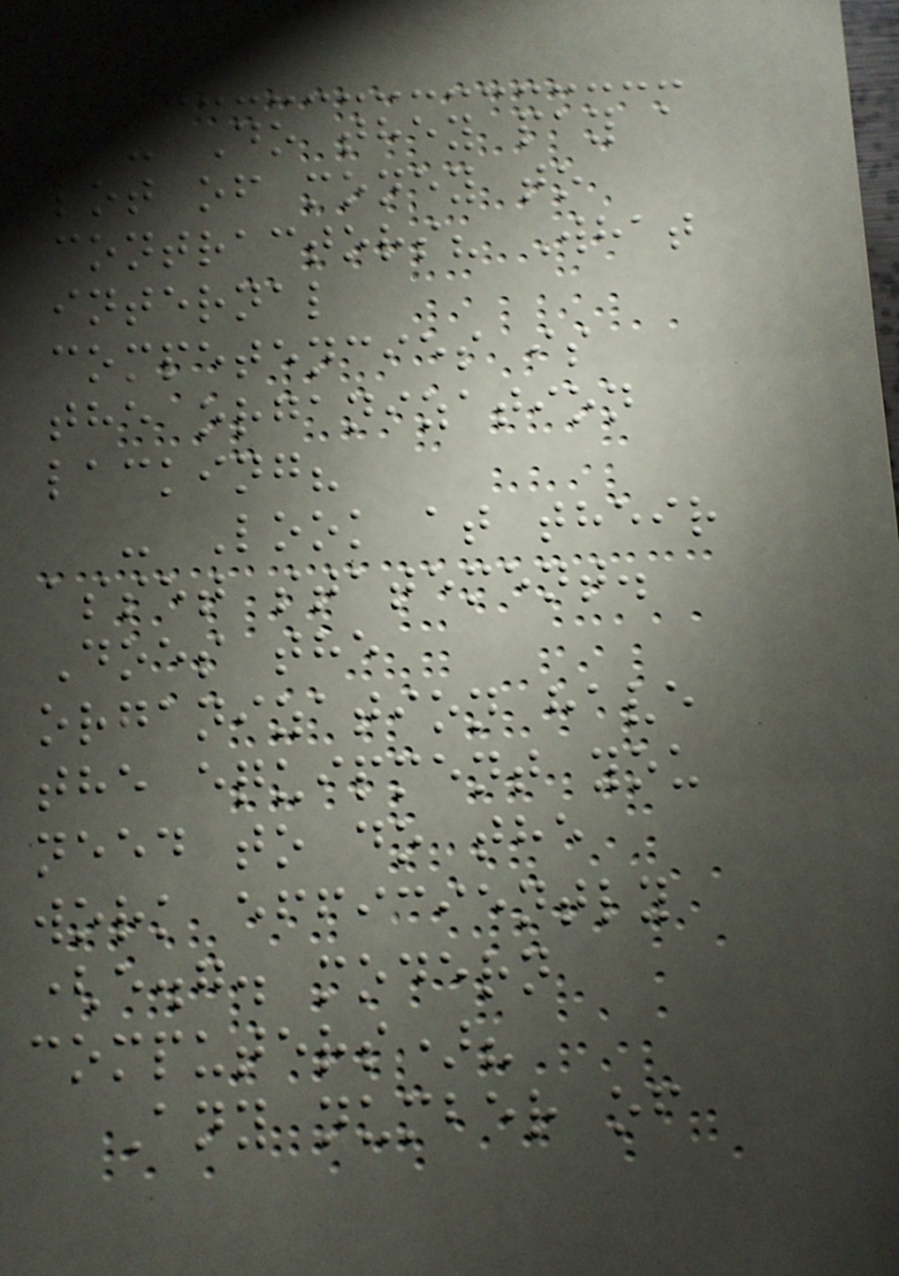- Do they pay a
lot of money to
contractors? What
internal
competencies is
the organization
lacking?
- Look at their
asset statement.
Does the
organization have
the equipment you
need to do the
work efficiently
(e.g. modern
computers)?
Any number of
